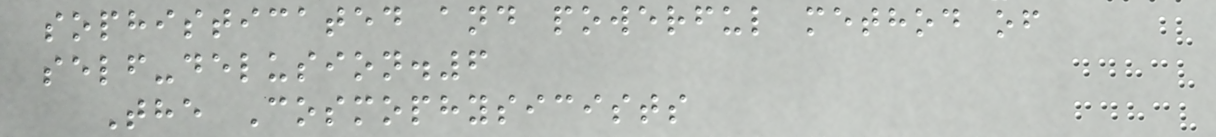sophisticated and powerful method of
self-delusion.6
The Cosmophysicists
